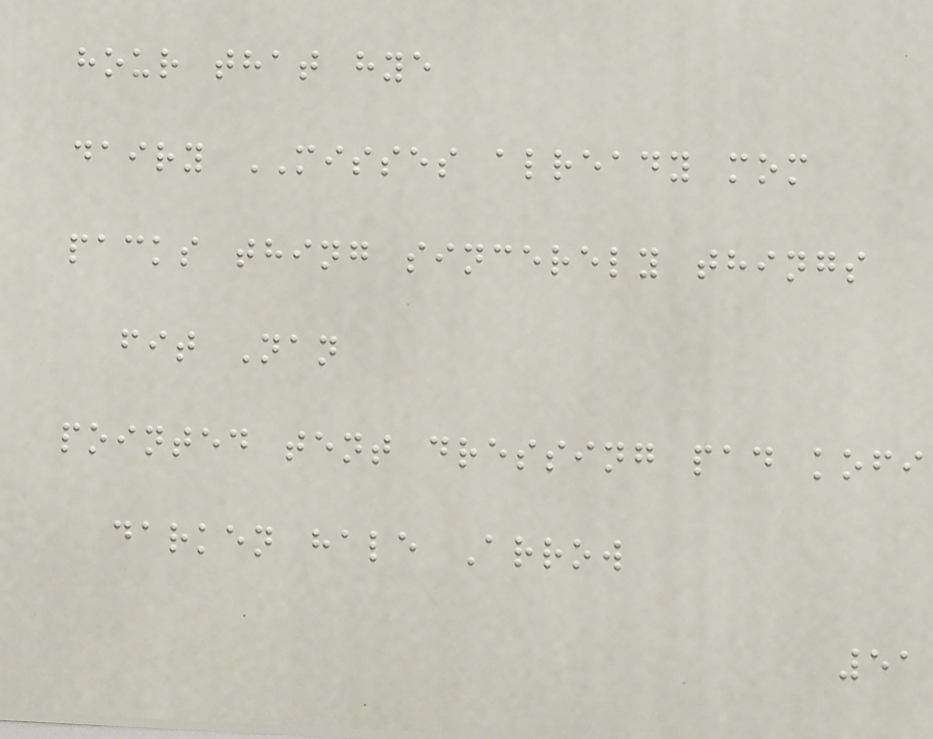hour that hye
dairy MISSES already mom
packs thing sincerely things
fit Nan
pointed tent dressing pad kofi
darken hale Arrow
51
